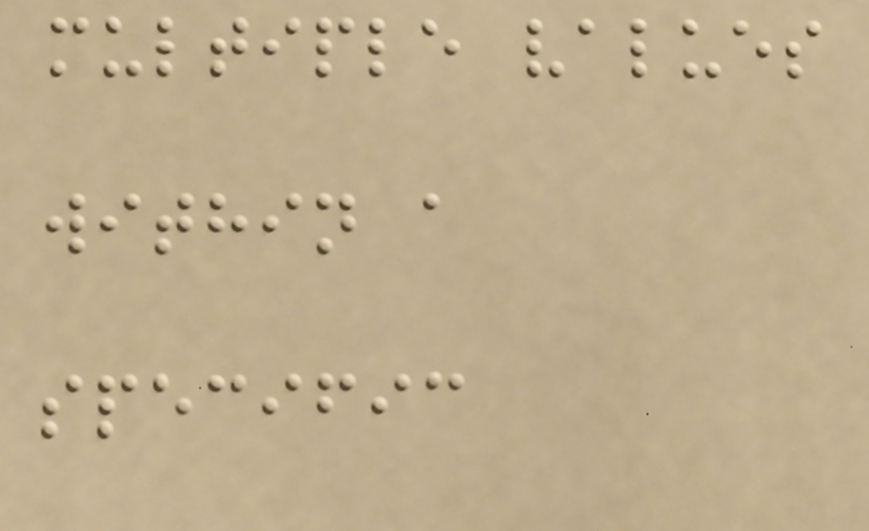multiple values
within a
specific
